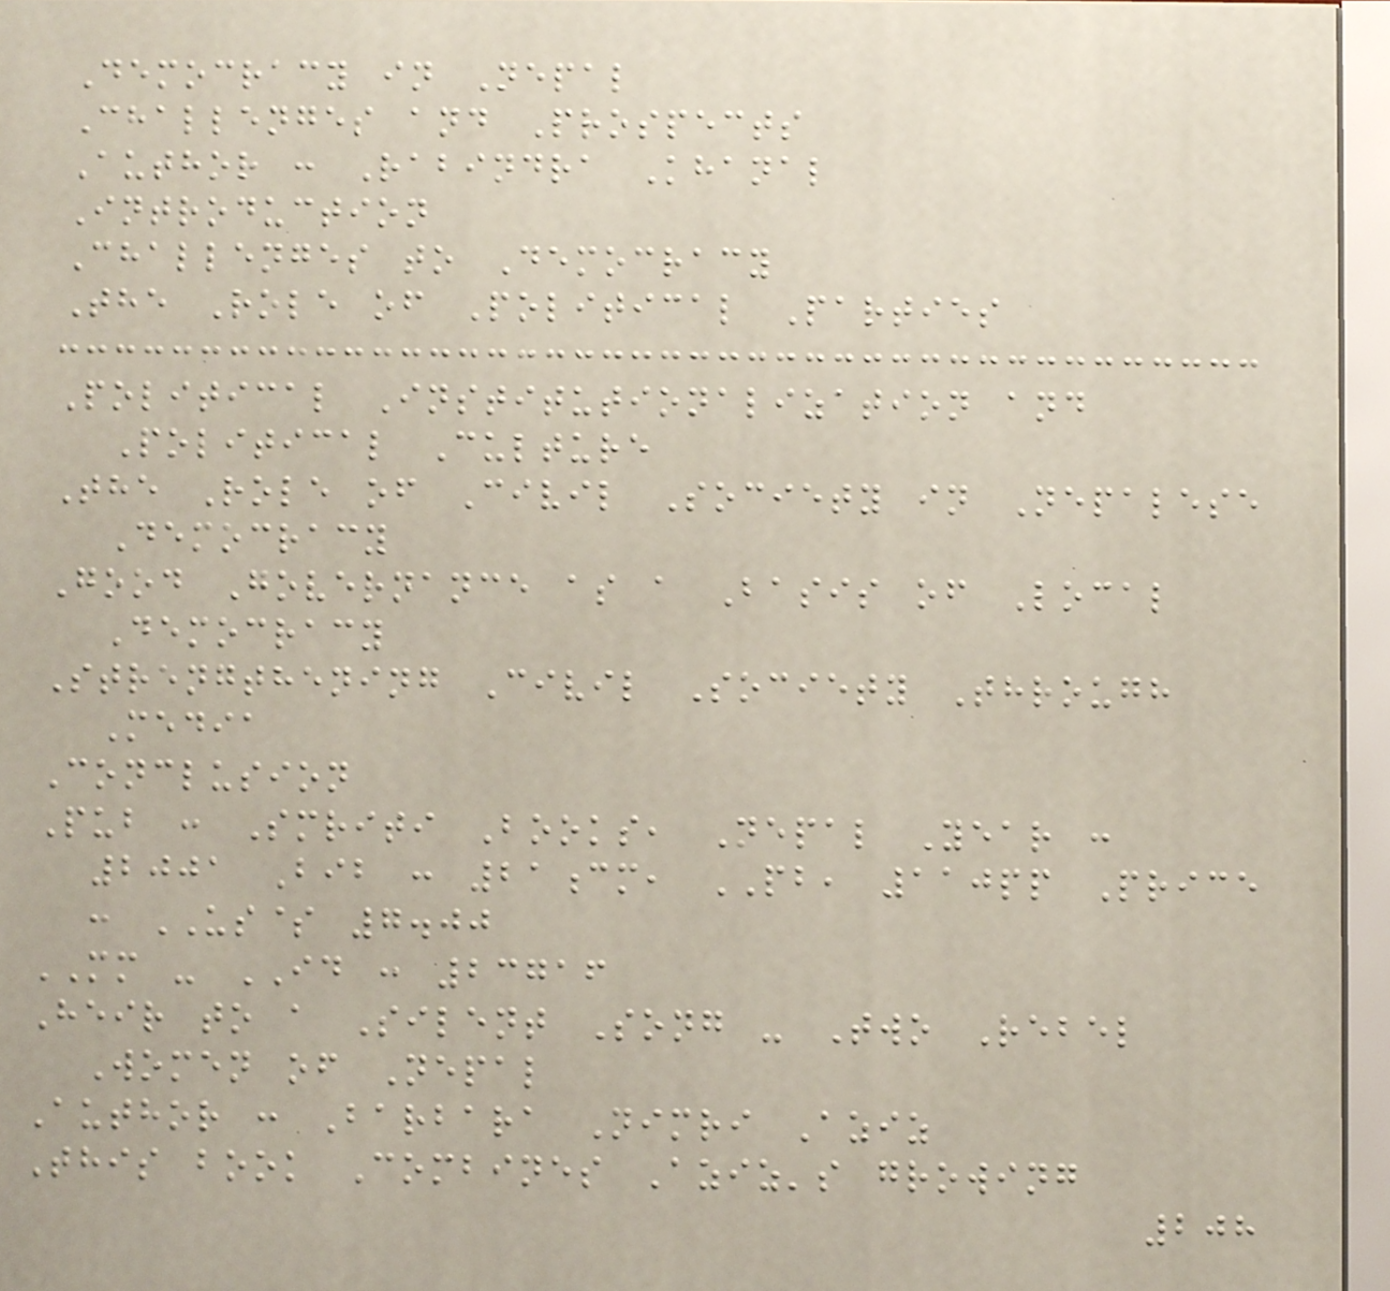Democracy in Nepal
Challenges and Prospects
Author : Rabindra Khanal
Introduction
Challenges to Democracy
The Role of Political Parties
Political Institutionalization and
Political Culture
The Role of Civil Society in Nepalese
Democracy
Good Governance as a Basis of Local
Democracy
Strengthening Civil Society Through
Media
Conclusion
Pub : Smriti Books, Nepal Year :
2001 Bib : 21cm, PB, 110pp Price
: US$ 7.00
MM - ID : 23716
Heir to a Silent Song - Two Rebel
Women of Nepal
Author : Barbara Nimri Aziz
This book Combines Aziz's growing
208
